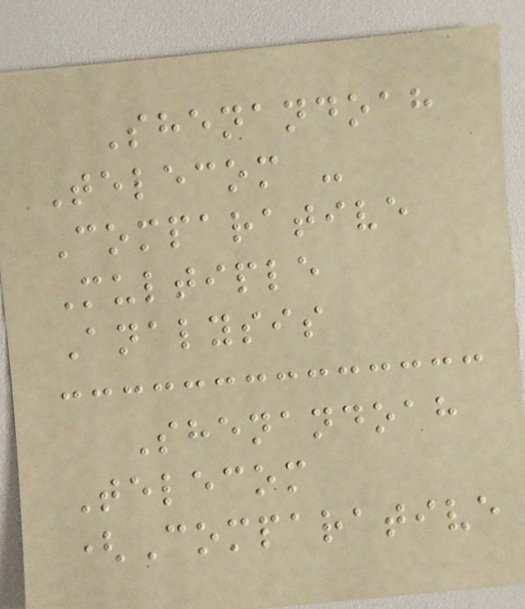Shenandoah
Telecom -
Comparative
Multiple
Analysis
Shenandoah
Telecom
(Comparative
